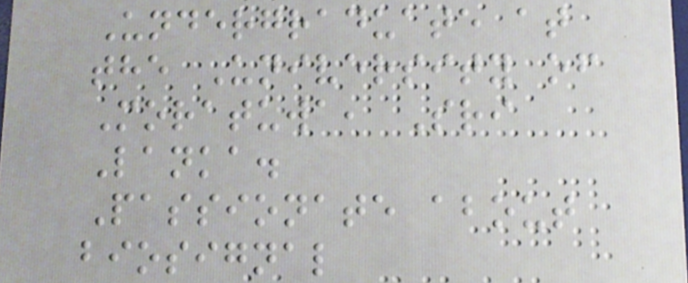Undergraduate at
the University of
Moratuwa, Sri
Lanka.
Passionate about
biosignal
